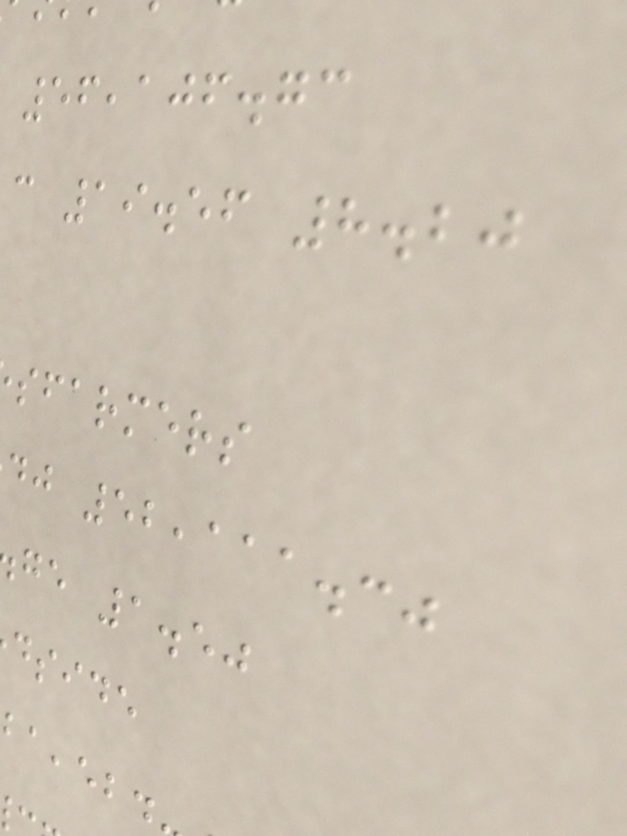56,106.73
c 19.56 8.20
sfarmers
dj 52,111.30
ge 1.50
